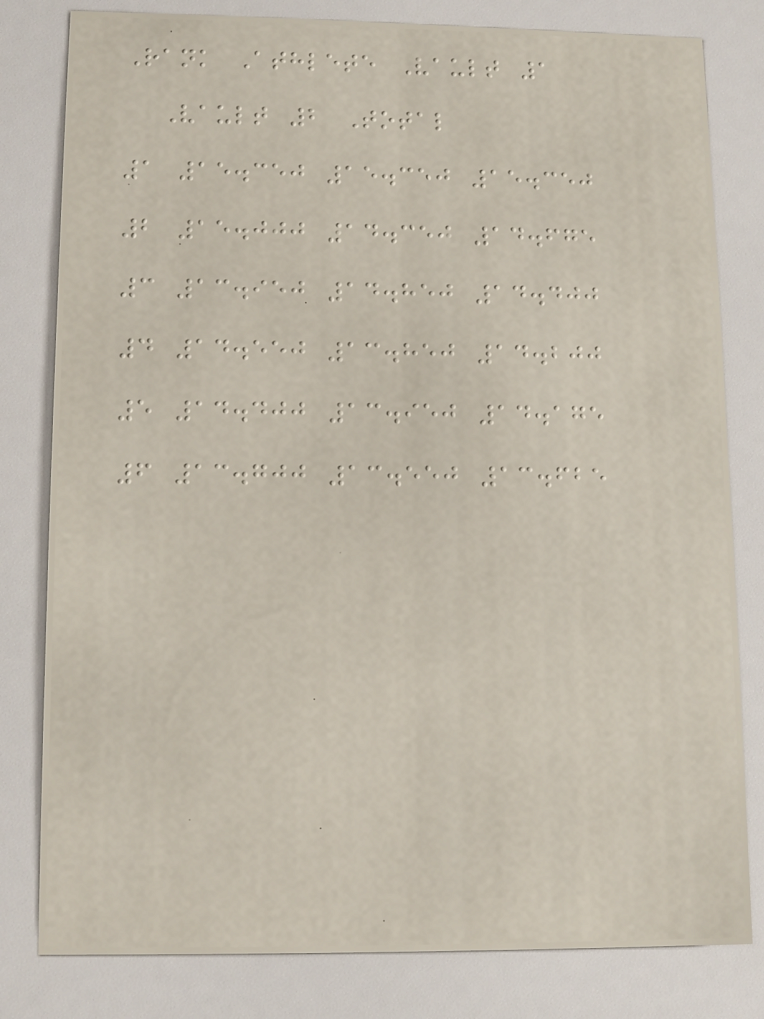Rank Athlete Vault 1
Vault 2 Total
1 15.350 15.350 15.350
2 15.000 14.350 14.675
3 13.950 14.850 14.400
4 14.550 13.850 14.200
5 14.400 13.950 14.175
6 13.700 13.550 13.625
